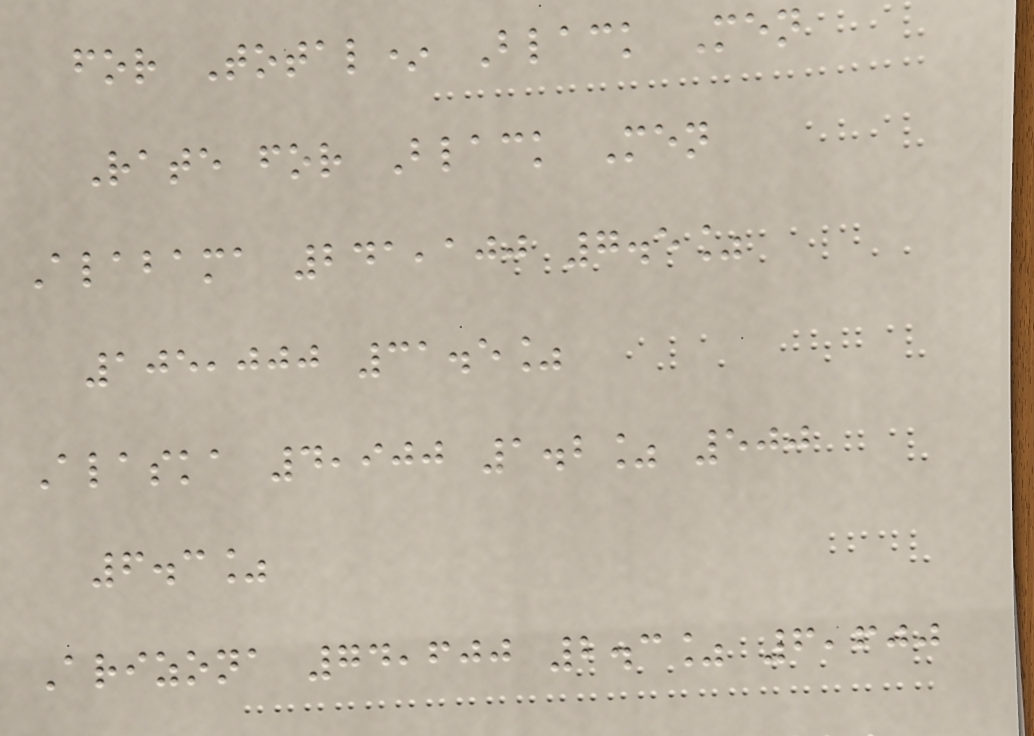for Total* Black Men
Rate for Black Men
Alabama 241,100 7.5%
105,000 31.5%
Alaska 4,900 1.2% 500
6.3%
Arizona 74,600 2.3% 6,600
